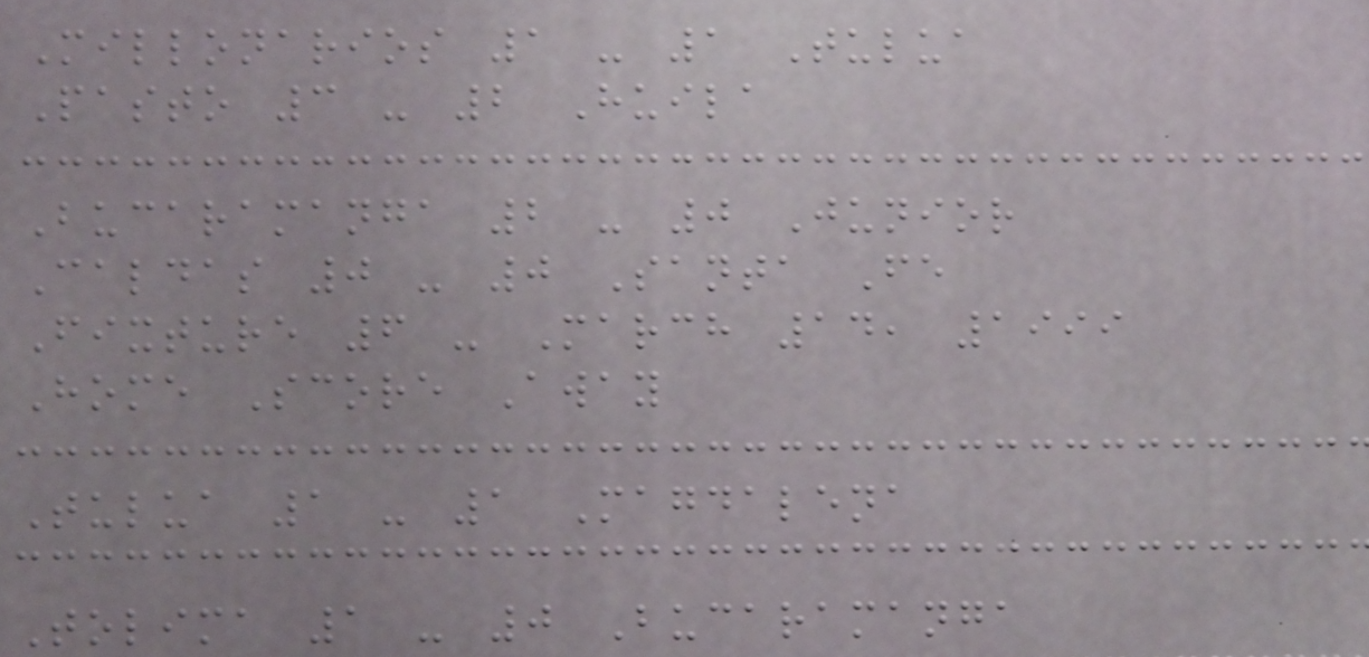Millonarios 1 - 1 Tulua
Pasto 3 - 2 Huila
Bucaramanga 2 - 0 Junior
Caldas 0 - 0 Santa Fe
Fixture 6 - March 14, 1999
Home Score Away
Tulua 1 - 1 Magdalena
Tolima 1 - 0 Bucaramanga
